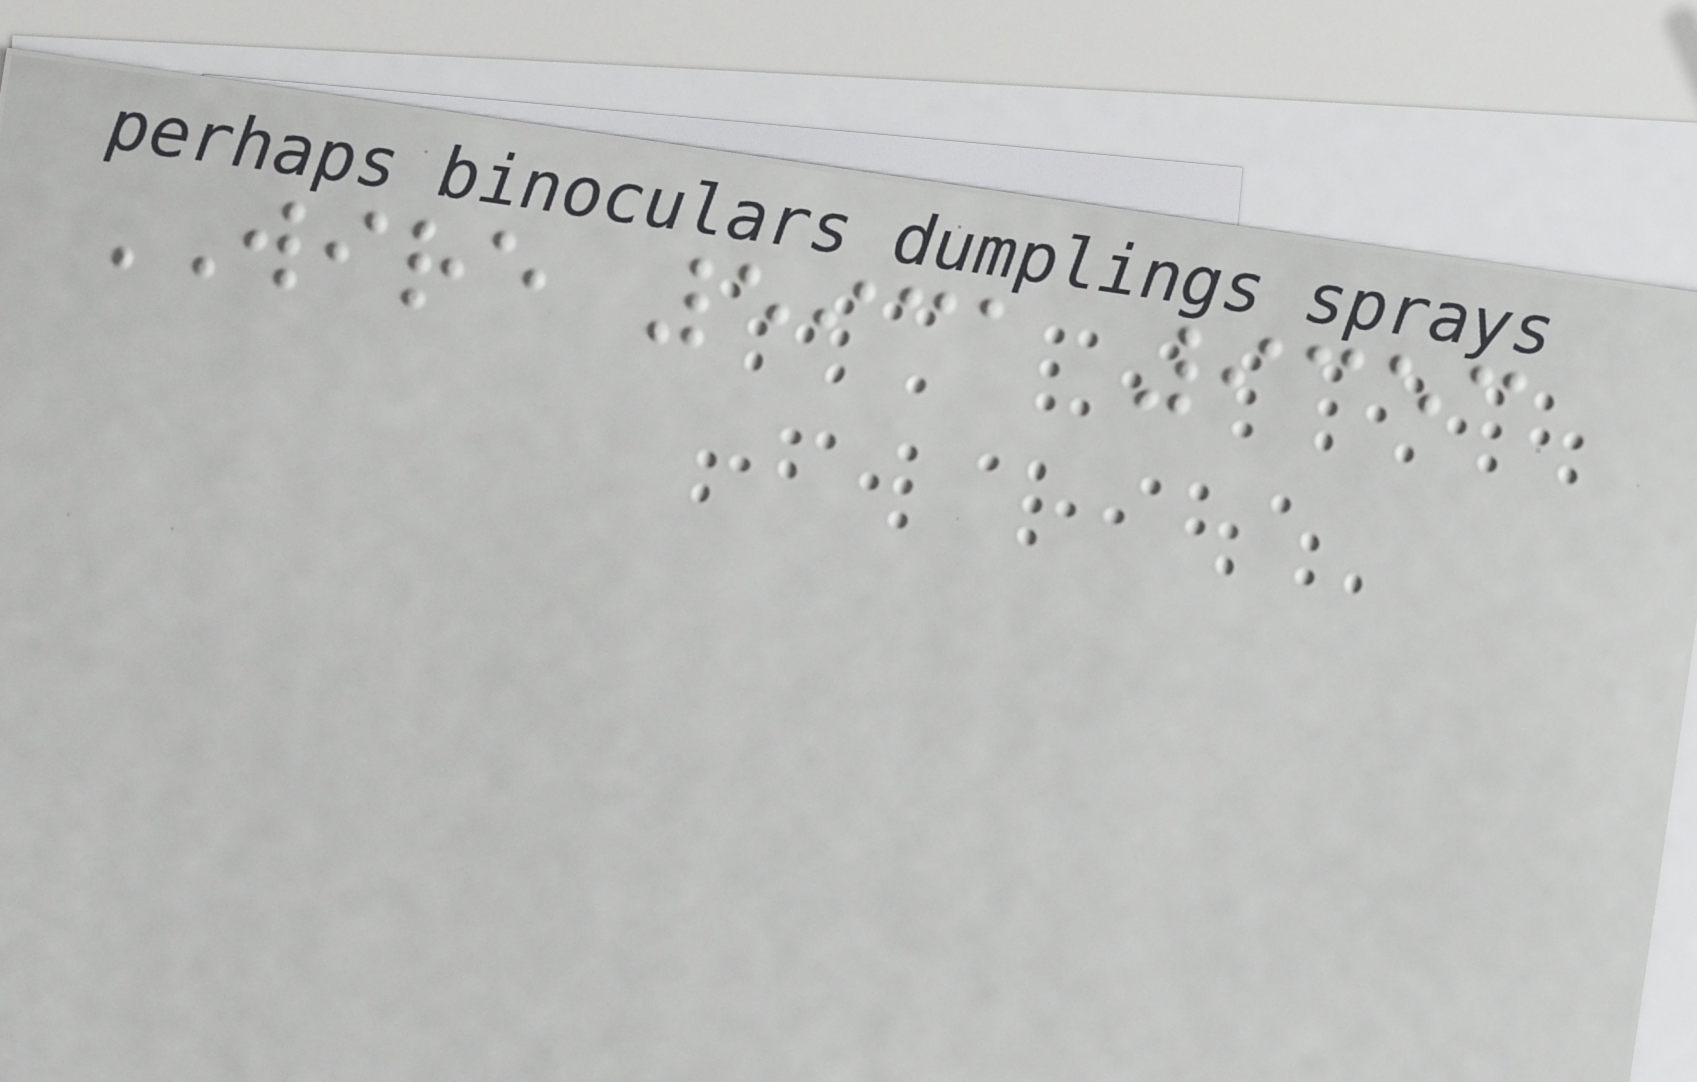WIRE 5931 9353
